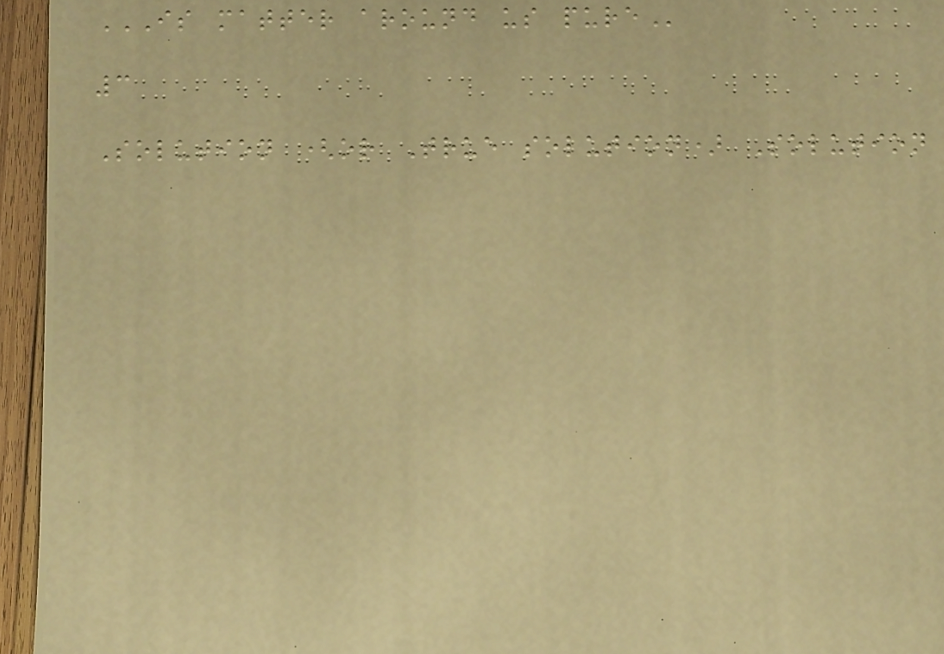IS MATTER AROUND US PURE
3
Solution (or True solution) Solution
